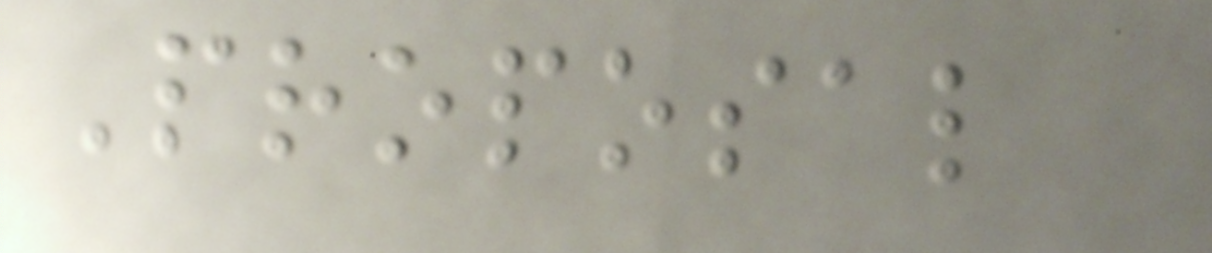Proposal
